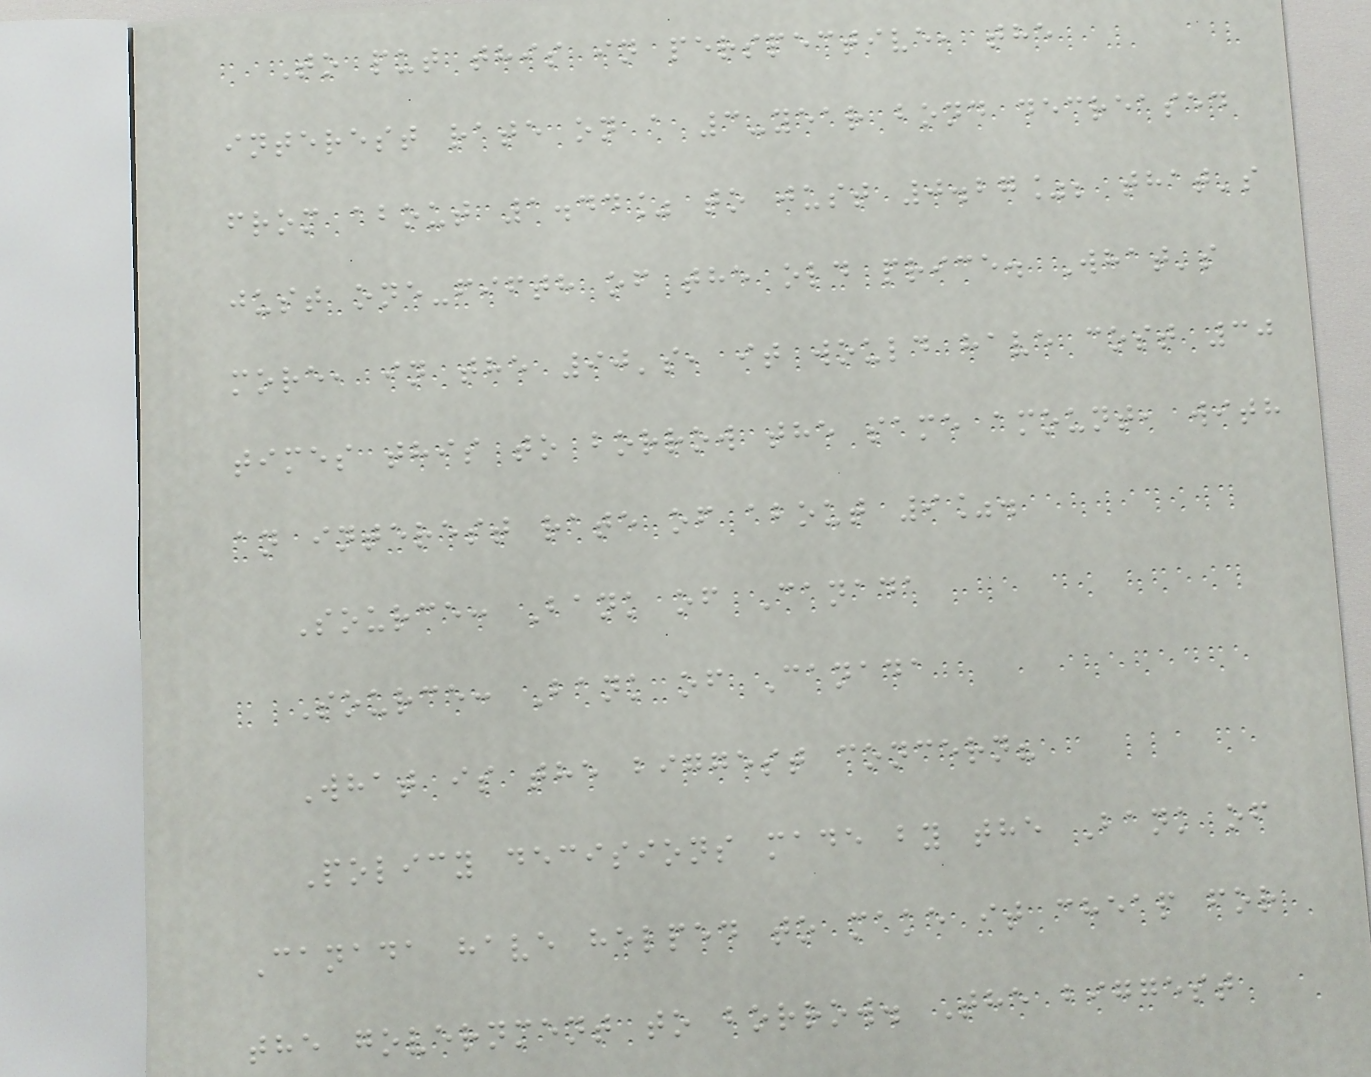To put this in perspective, the
interest rate on a 3-year bond decreased
from about 1.44% to just 0.27%; that's
just one-fifth of the old price. What's
more, in the 90's, it would have cost 30
times this to borrow the same amount, with
an interest rate of about 9%.
Source: Bank of Canada
Source: Bank of Canada
What is the biggest concern?
Policy decisions made by the Bank of
Canada have helped to make it cheap for
the government to borrow. The biggest
